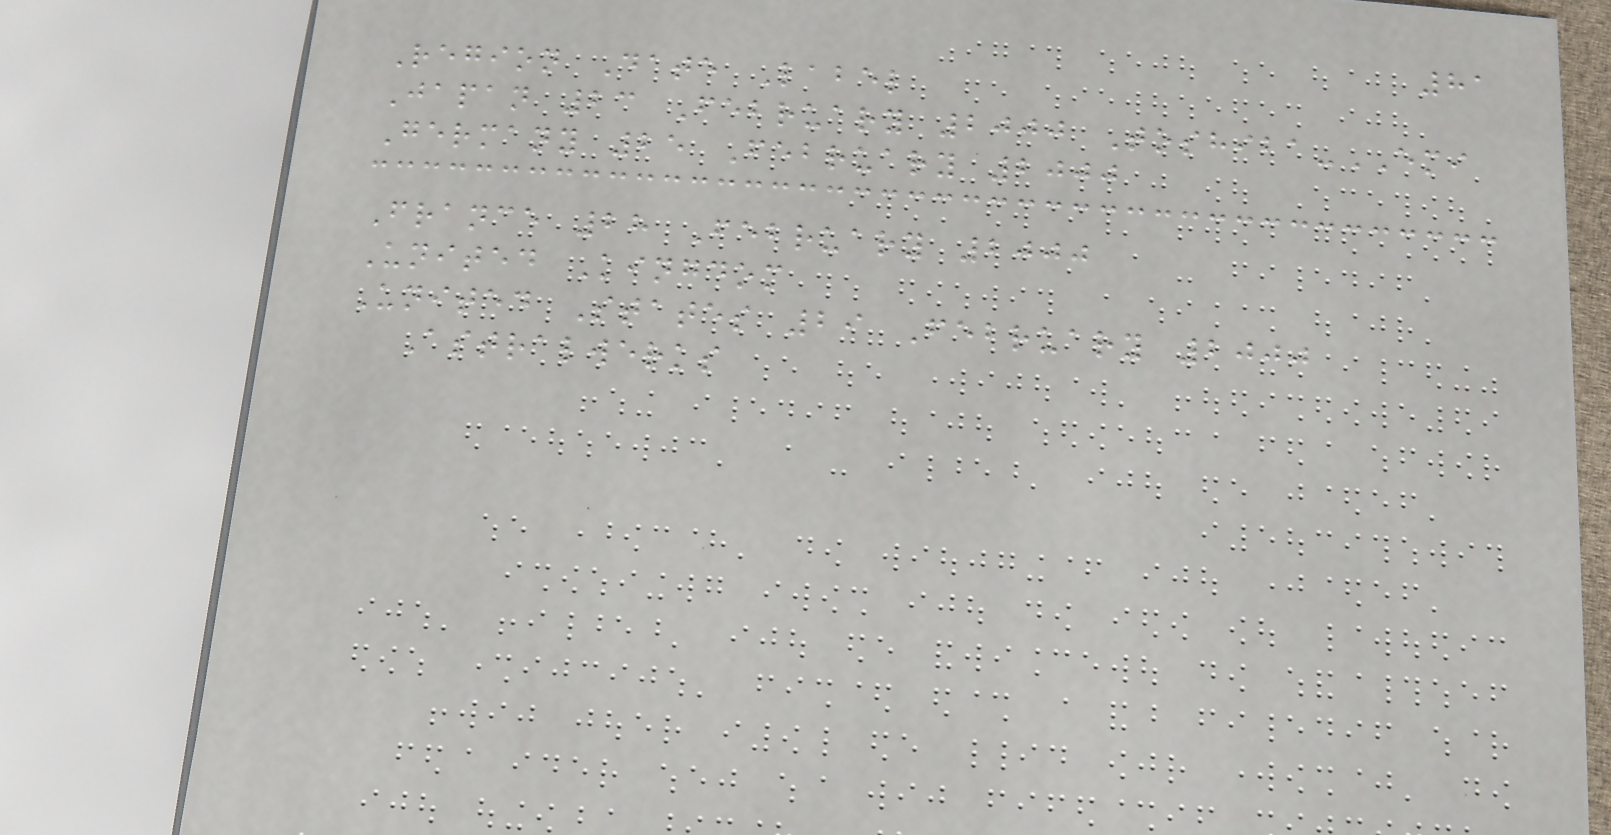81
Region Date Label
Japan 23 February 2000 Toshiba-EMI
Germany 25 February 2000
France 28 February 2000
United Kingdom
United States 29 February 2000
Astralwerks
